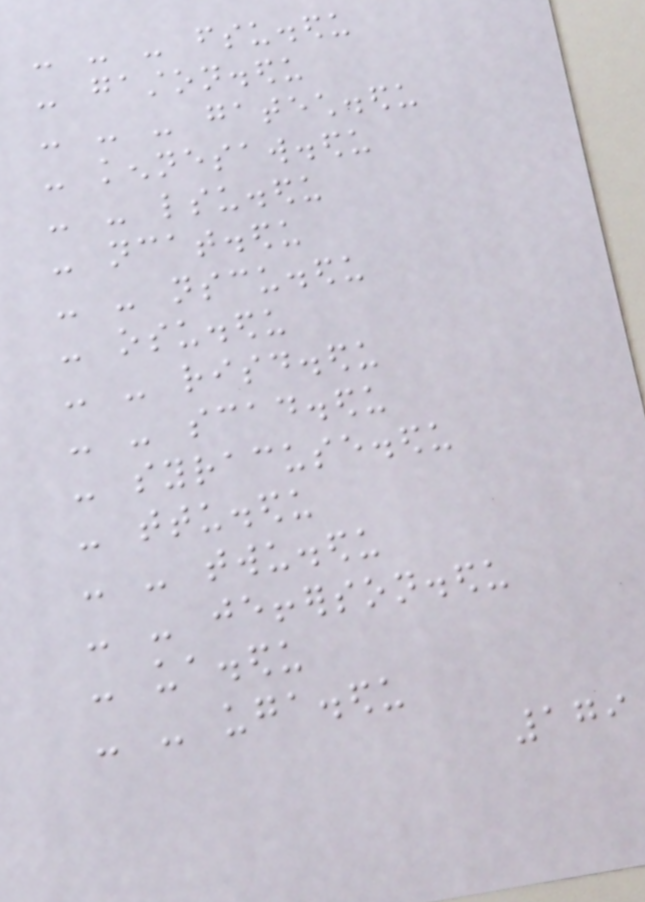- - - fsu.edu
- gaston.edu
- - - gatech.edu
- kennesaw.edu
- - lsu.edu
- ncat.edu
- - nscu.edu
- osu.edu
- - risd.edu
- - scad.edu
- syracuse.edu
- ttu.edu
- - twu.edu
- - jefferson.edu
- ua.edu
- - uga.edu
179
